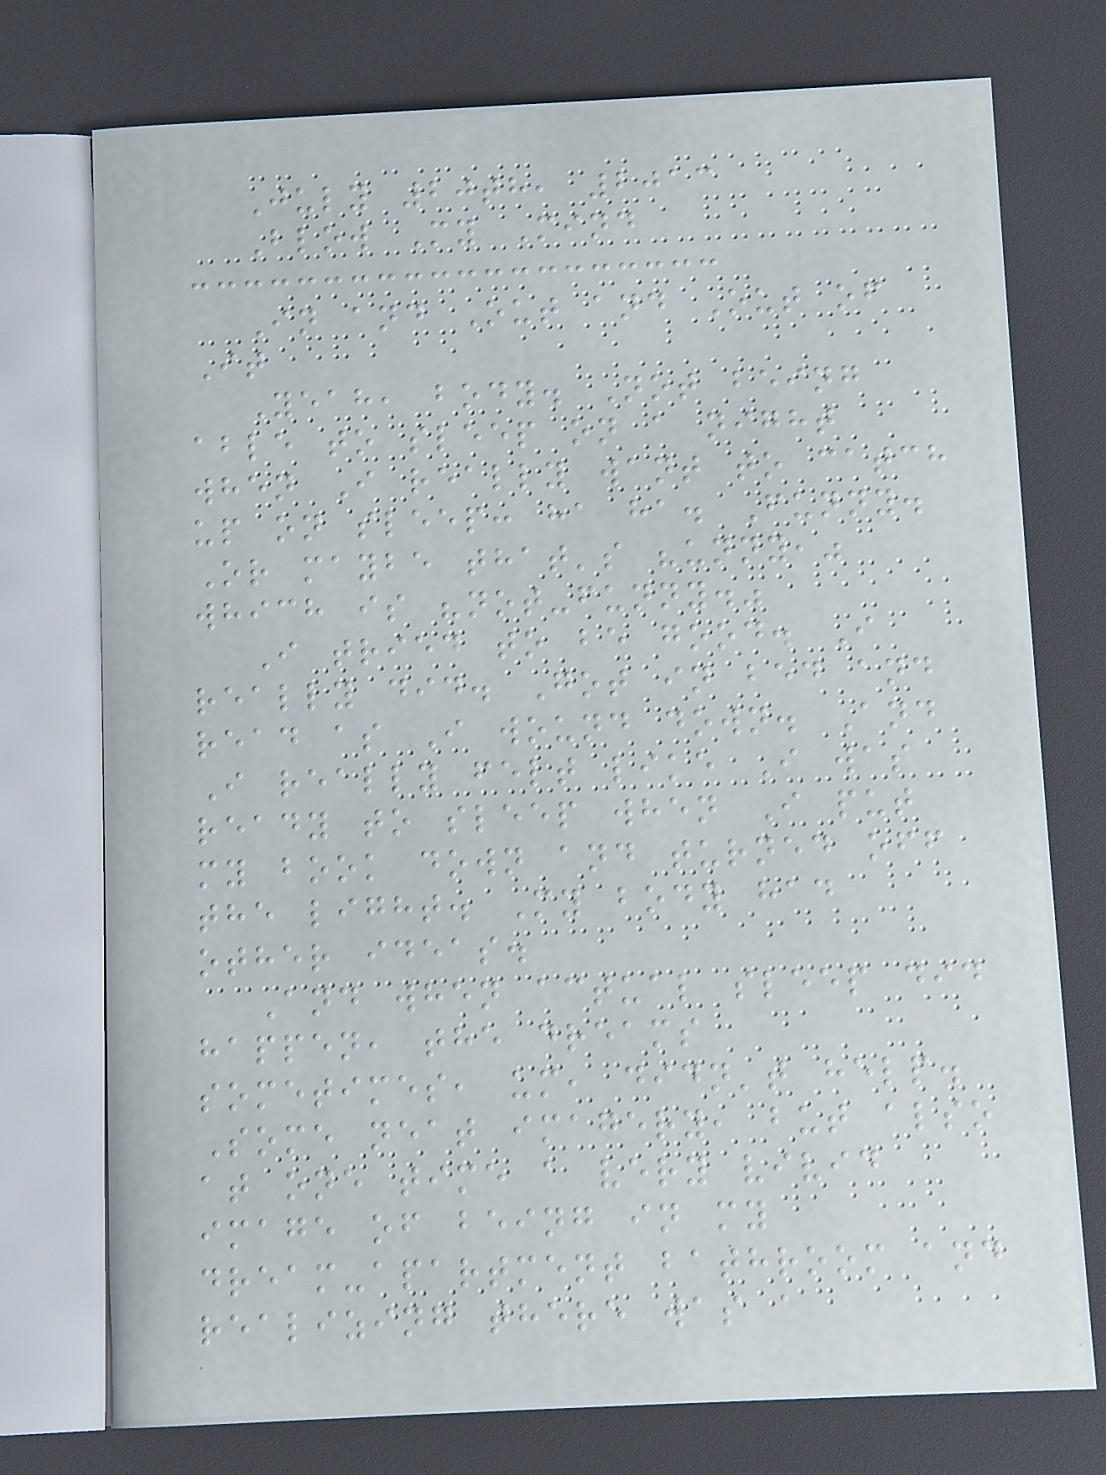July 20th, 2013
Blow My Mind
In and Out and Out of
It
Yeah, body. Not being
able to sleep on a night
when I really want to catch
up on sleep: ha ha. Funny.
Or maybe that's "unny,"
which is "not-funny."
I tried to be good. I
really did. Got in bed and
read as I wound down. And
I really felt like I was
ready to sleep when I put
my book down and turned off
the light. My body had
other ideas.
And when actual sleep did
happen, the dreams
sometimes, um, didn't help.
Some neat imagery, but also
at one time a very vivid
image of being in my
dream-apartment bathroom and
realizing there was a
